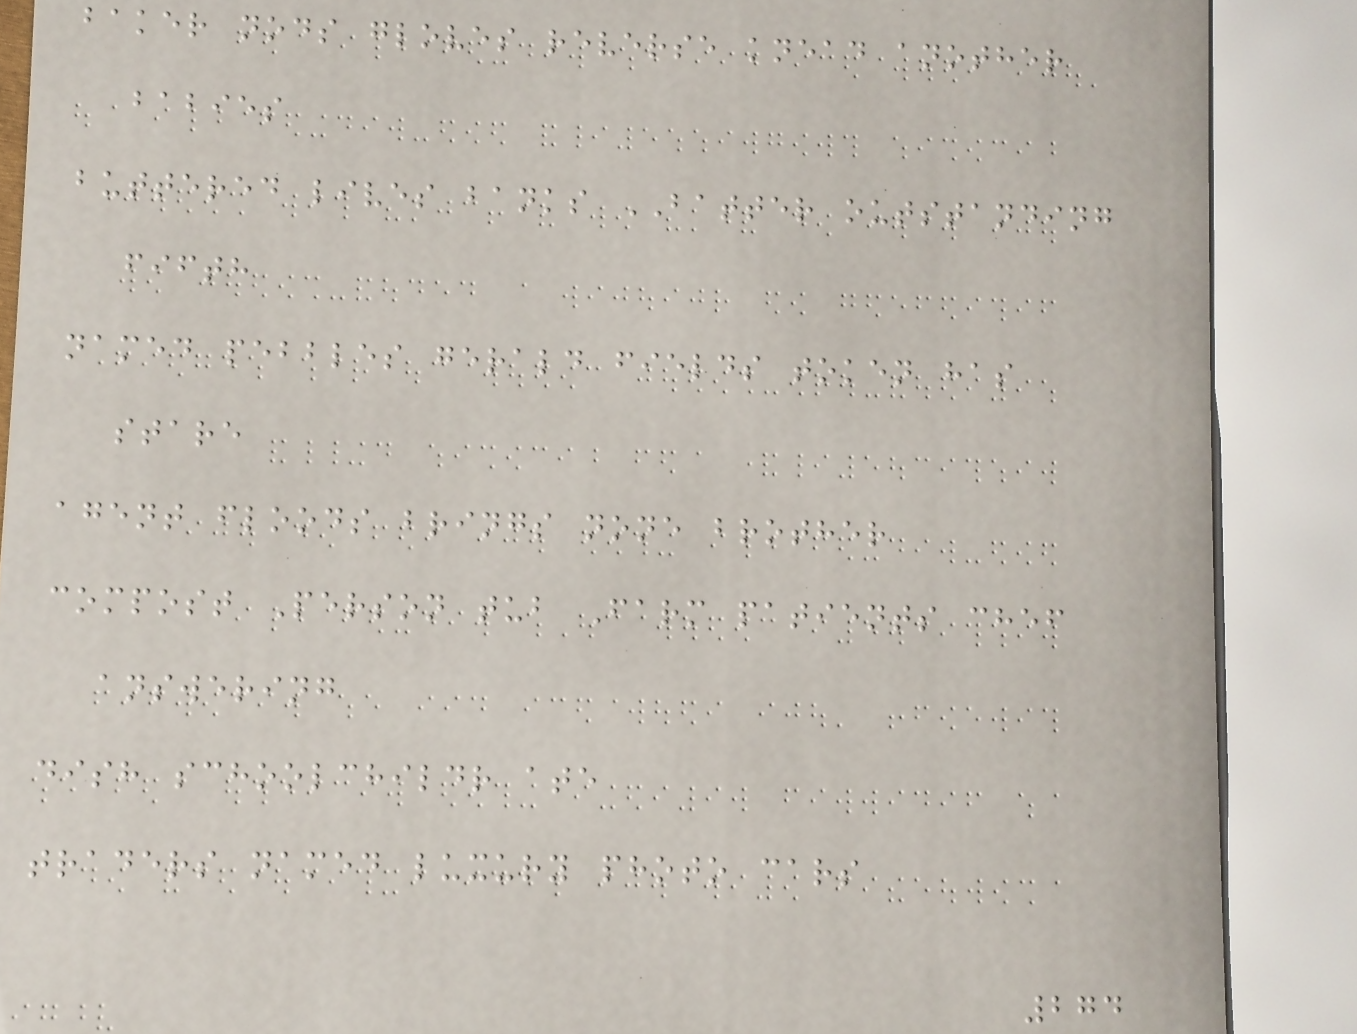baker nods gloves reverse knead another
babies
buttered lives banks BATTER outstanding
fifth
named pebbles gerald fields token has
stare
agent floods brings none brother
compost Person tub Farm patients chef
answering
dish schoolchildr ate
traders named luxury photo cars
274
